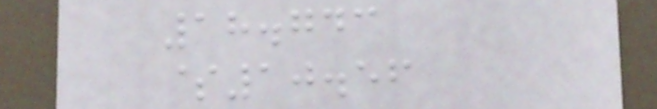18.743
$10.56
